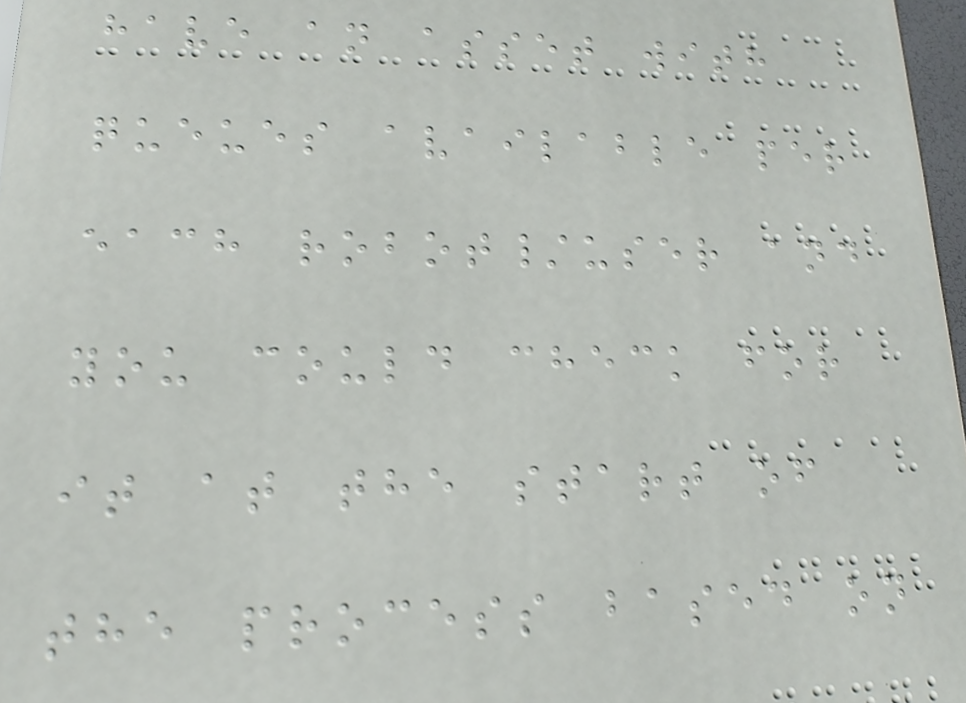have an asset with
queues available per
each robot/user and
you could check for
it at the start of
the process based on
